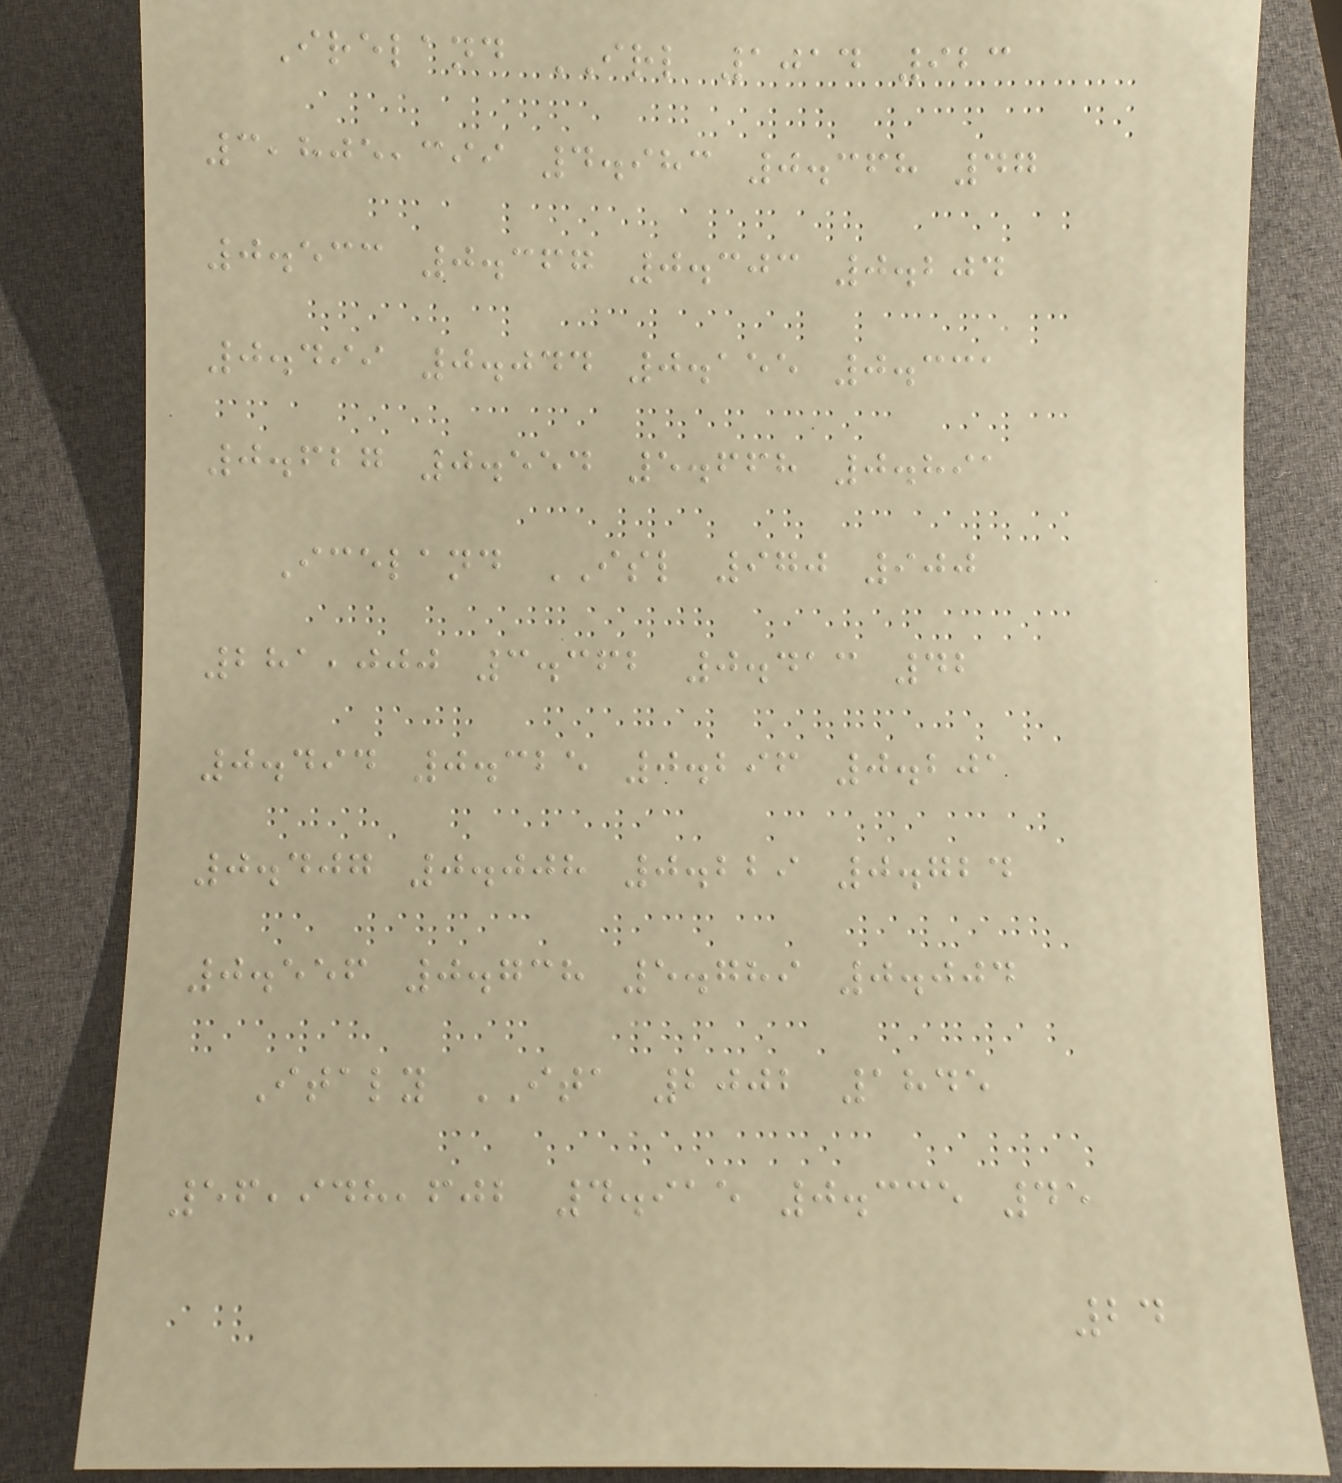Ireland IRL 1014 923
3,805,399 4.983 0.368 47
0.533 0.367 0.303 0.204
0.499 0.044 0.155 0.331
0.627 0.554 5.668 0.891
Iceland ISL 970 900
281,000 3.362 0.413 42
0.494 0.325 0.296 0.201
0.407 0.008 0.229 0.724
0.556 0.738 5.789 0.004
Italy ITA 2002 1845
56,948,602 4.915 0.335 45
24
